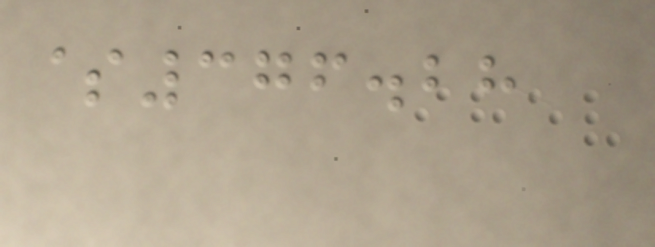$376.28
